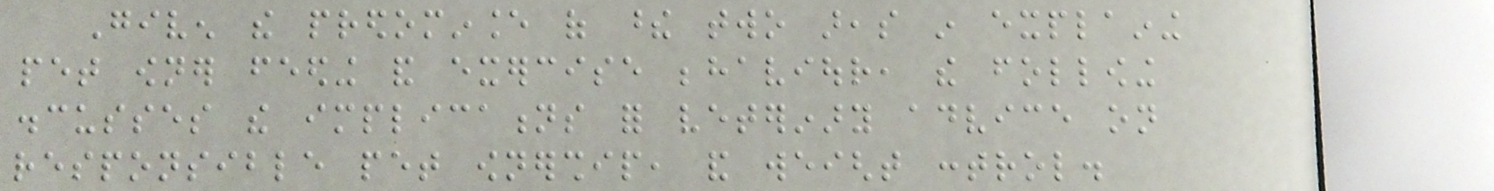Given the predominance of these two areas in explaining
pet owner feeding and exercise behaviour, the following
discusses the implications for veterinary advice on
responsible pet ownership, and weight control.
